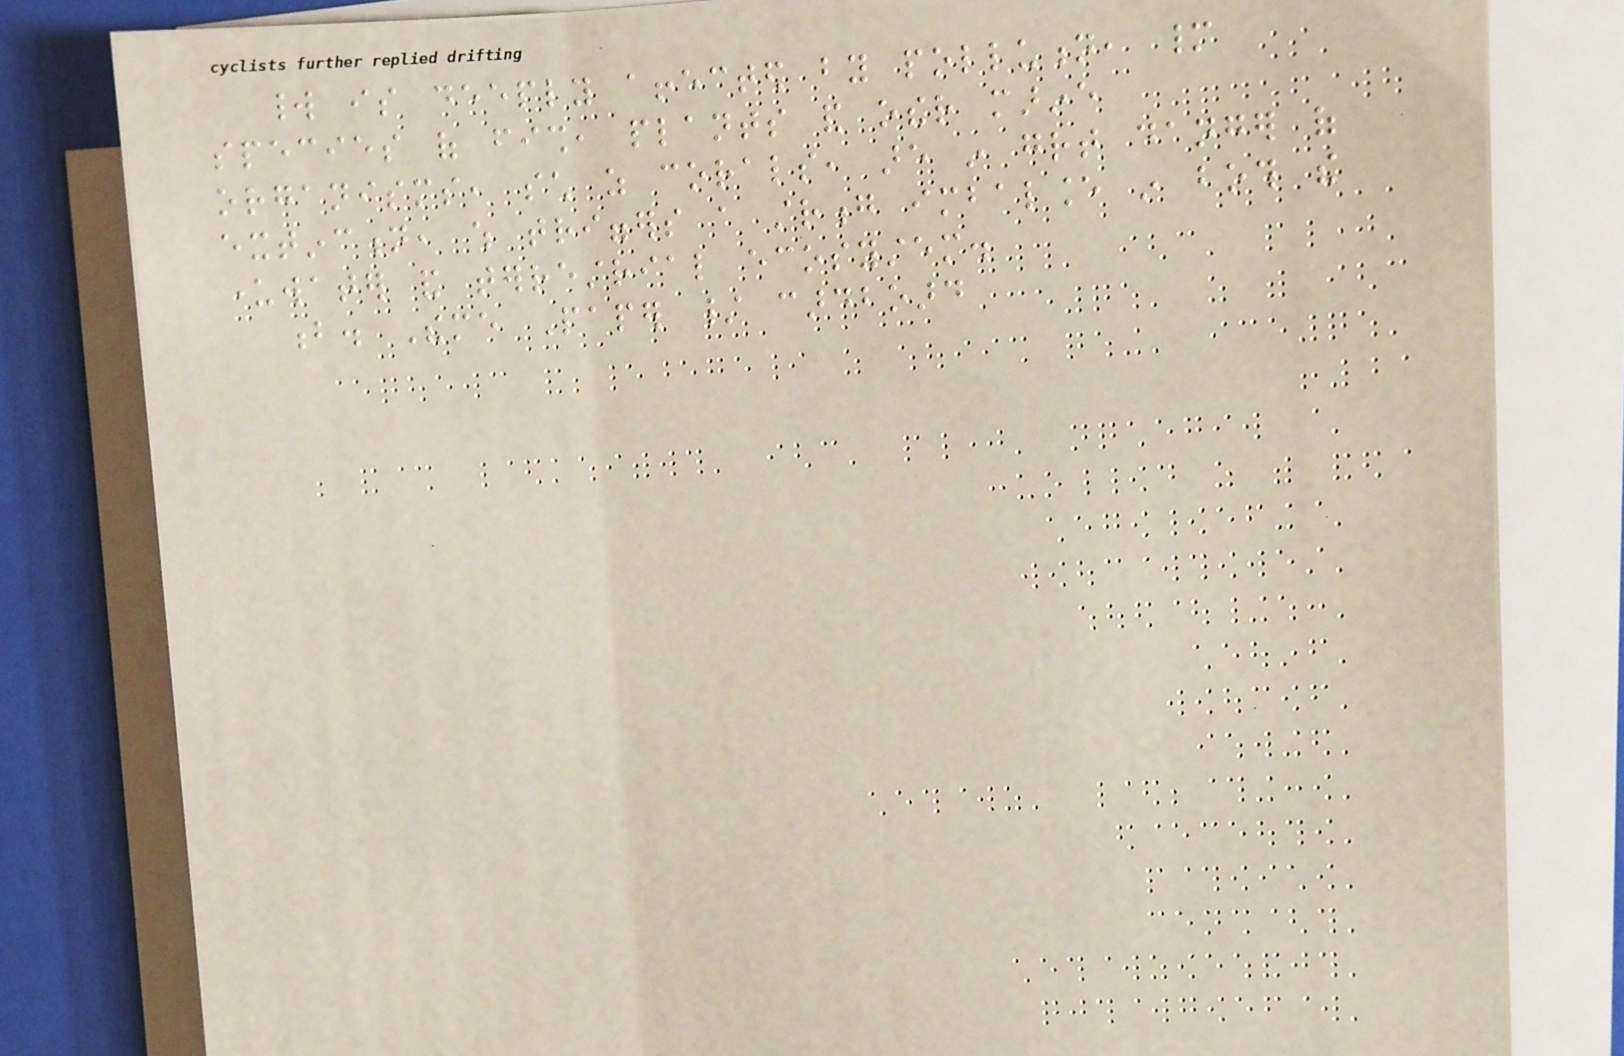world is deeply affected by pollution, many
species of fish, plants and other marine
organisms, such as corals, are in great danger of
extinction, which triggers a strong imbalance in both the
underwater and terrestrial ecosystem.
b. Theme Paper / cardboard
